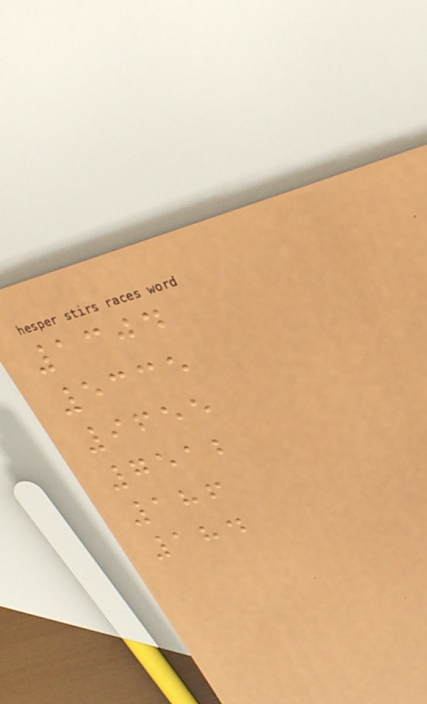1304
5335
9655
7512
186
184
